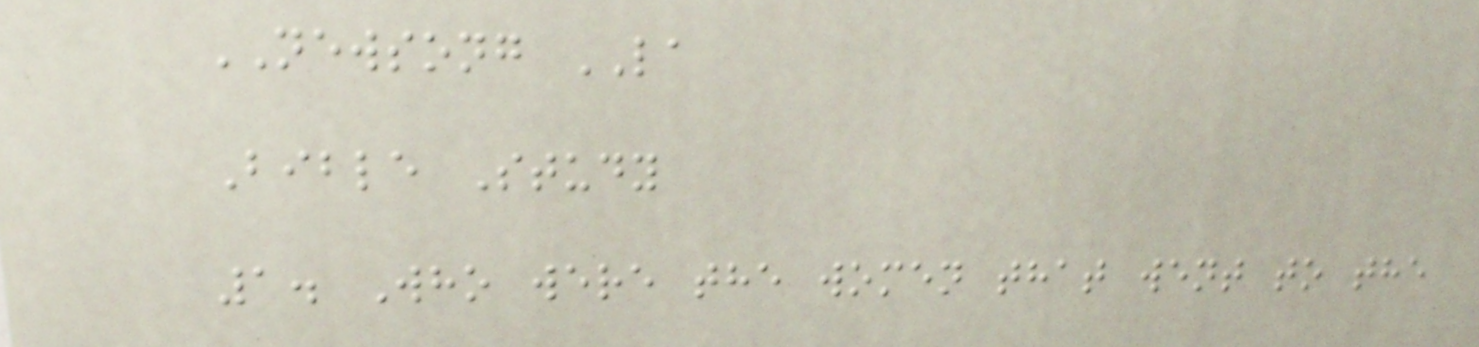NEWSONG LA
Bible Study
1. Who were the women that went to the
